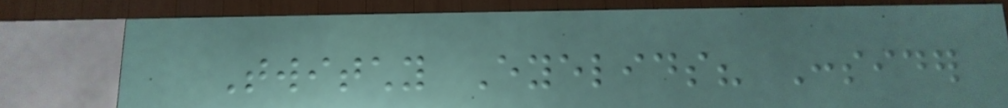Twitchy Eyelids? Consider
